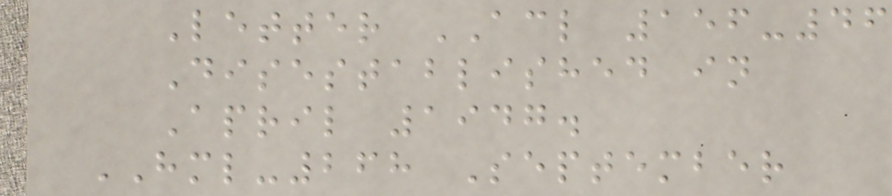Letter ACL 156-46
Disestablished in
April 1947.
HML-268 September
